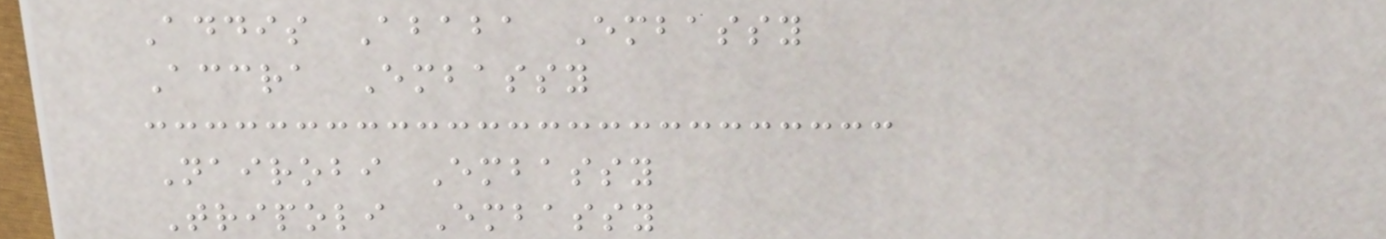Addis Ababa Embassy
Accra Embassy
Nairobi Embassy
Tripoli Embassy
